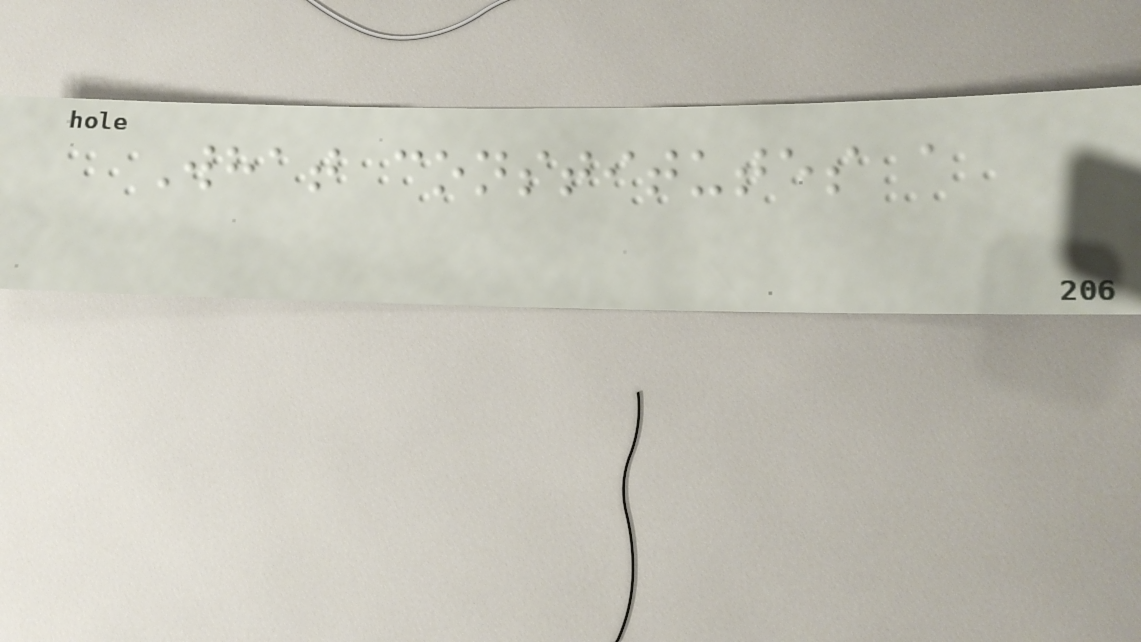What constitutes a
